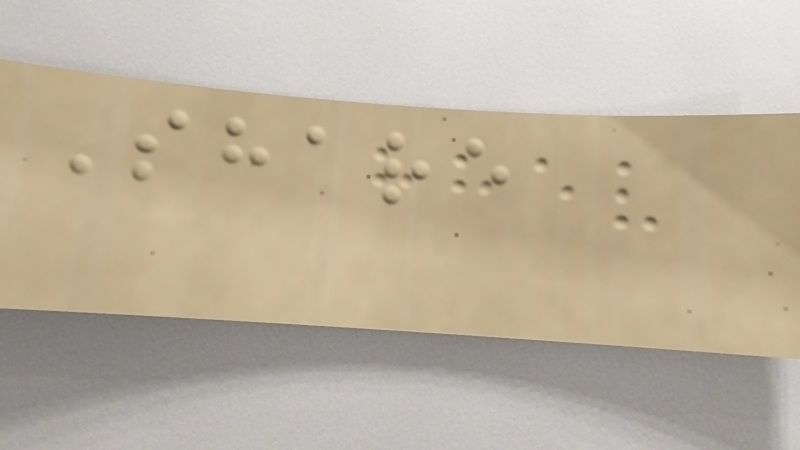Share
